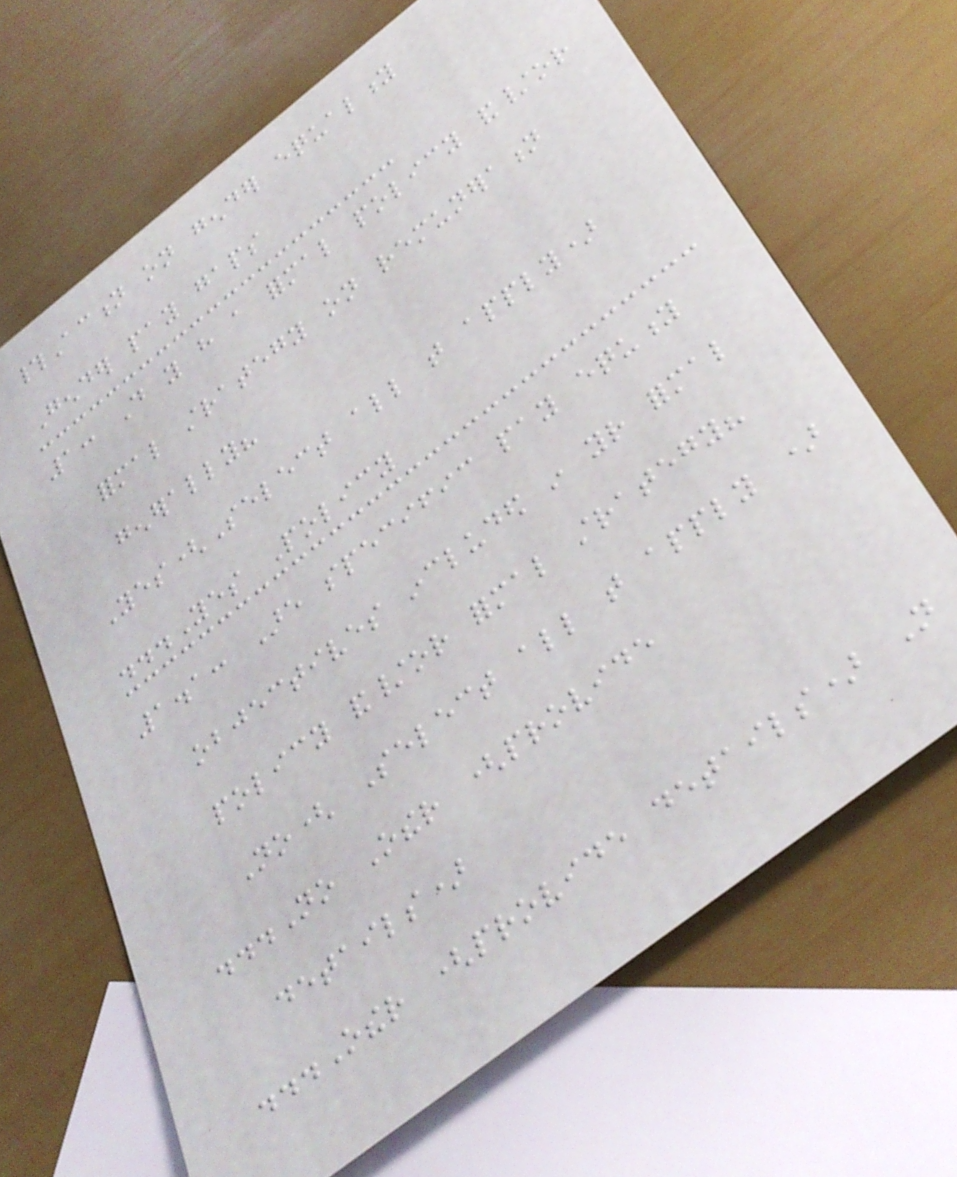#Action on gender equality
Gender pay gaps
1: Do you have a formal policy and/or
formal strategy on remuneration
generally?
Yes(Select all that apply)
...Yes Policy
1.1: Are specific pay equity
objectives included in your formal
policy and/or formal strategy?
No( Select all that apply )
...No Other (provide
details)
...Other (provide details) Not
